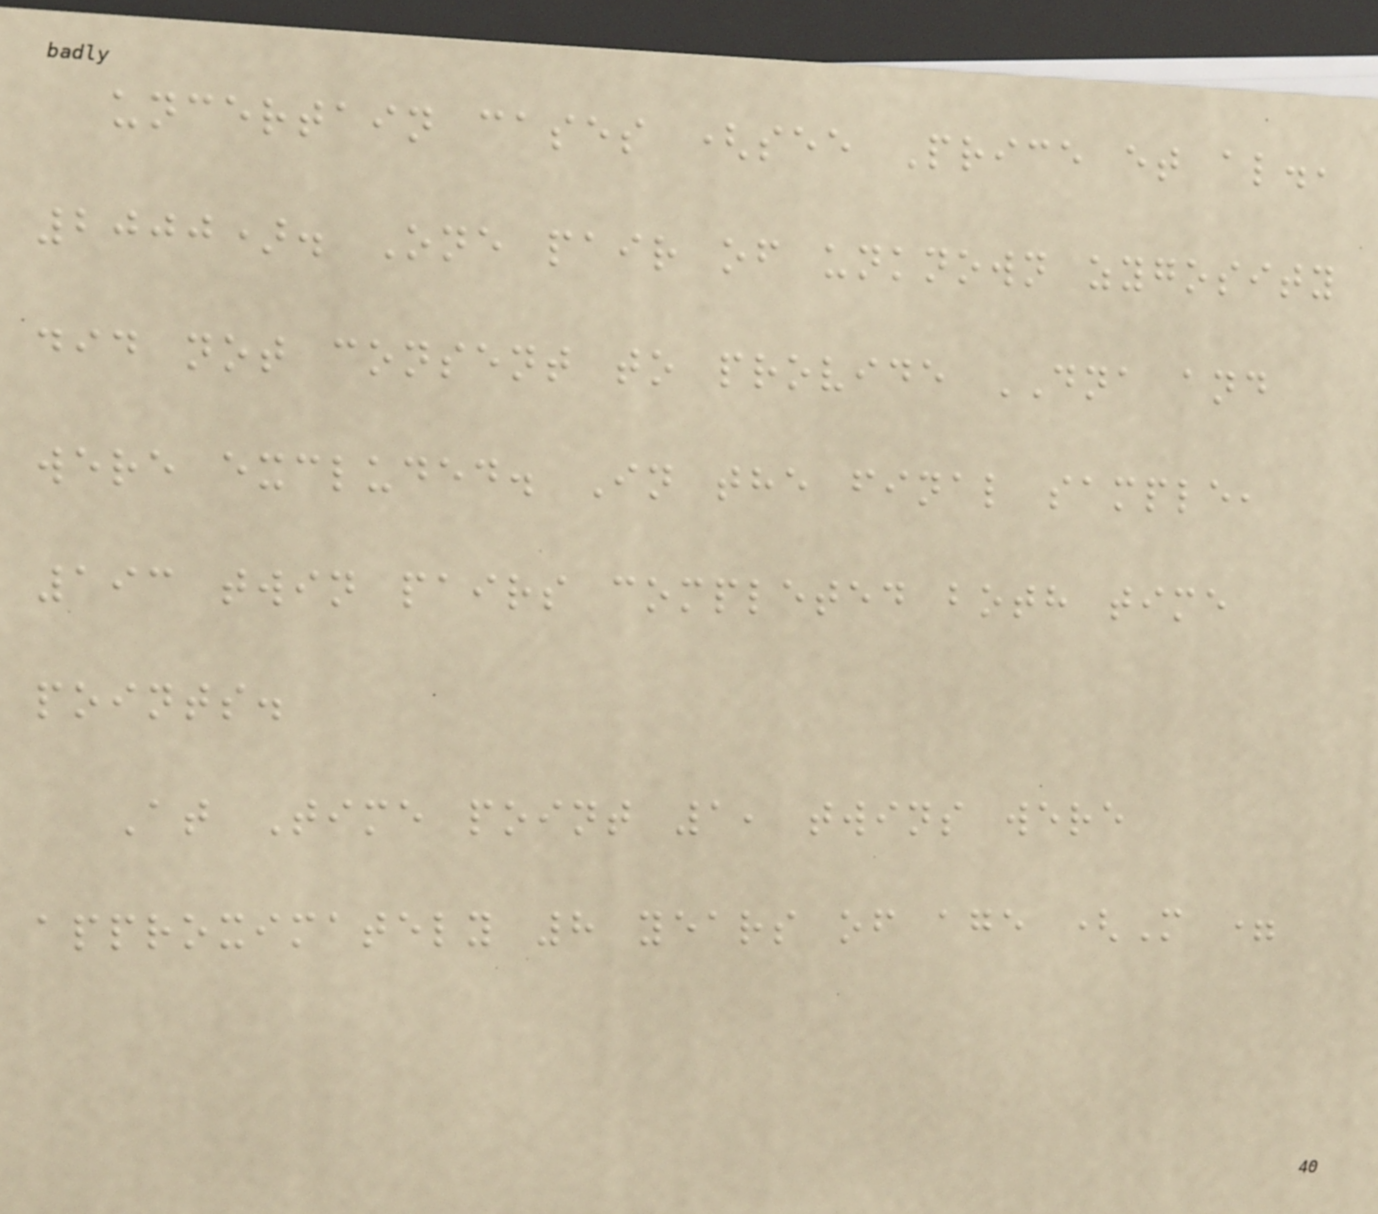uncertain cases (see Price et al.,
2000). One pair of unknown zygosity
did not consent to provide DNA and
were excluded. In the final sample,
193 twin pairs completed both time
points.
At Time point 1, twins were
approximately 8 years of age (M =
